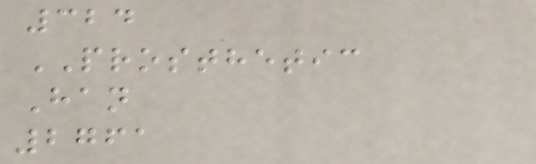324
PROSTHETIC
Han
2761
